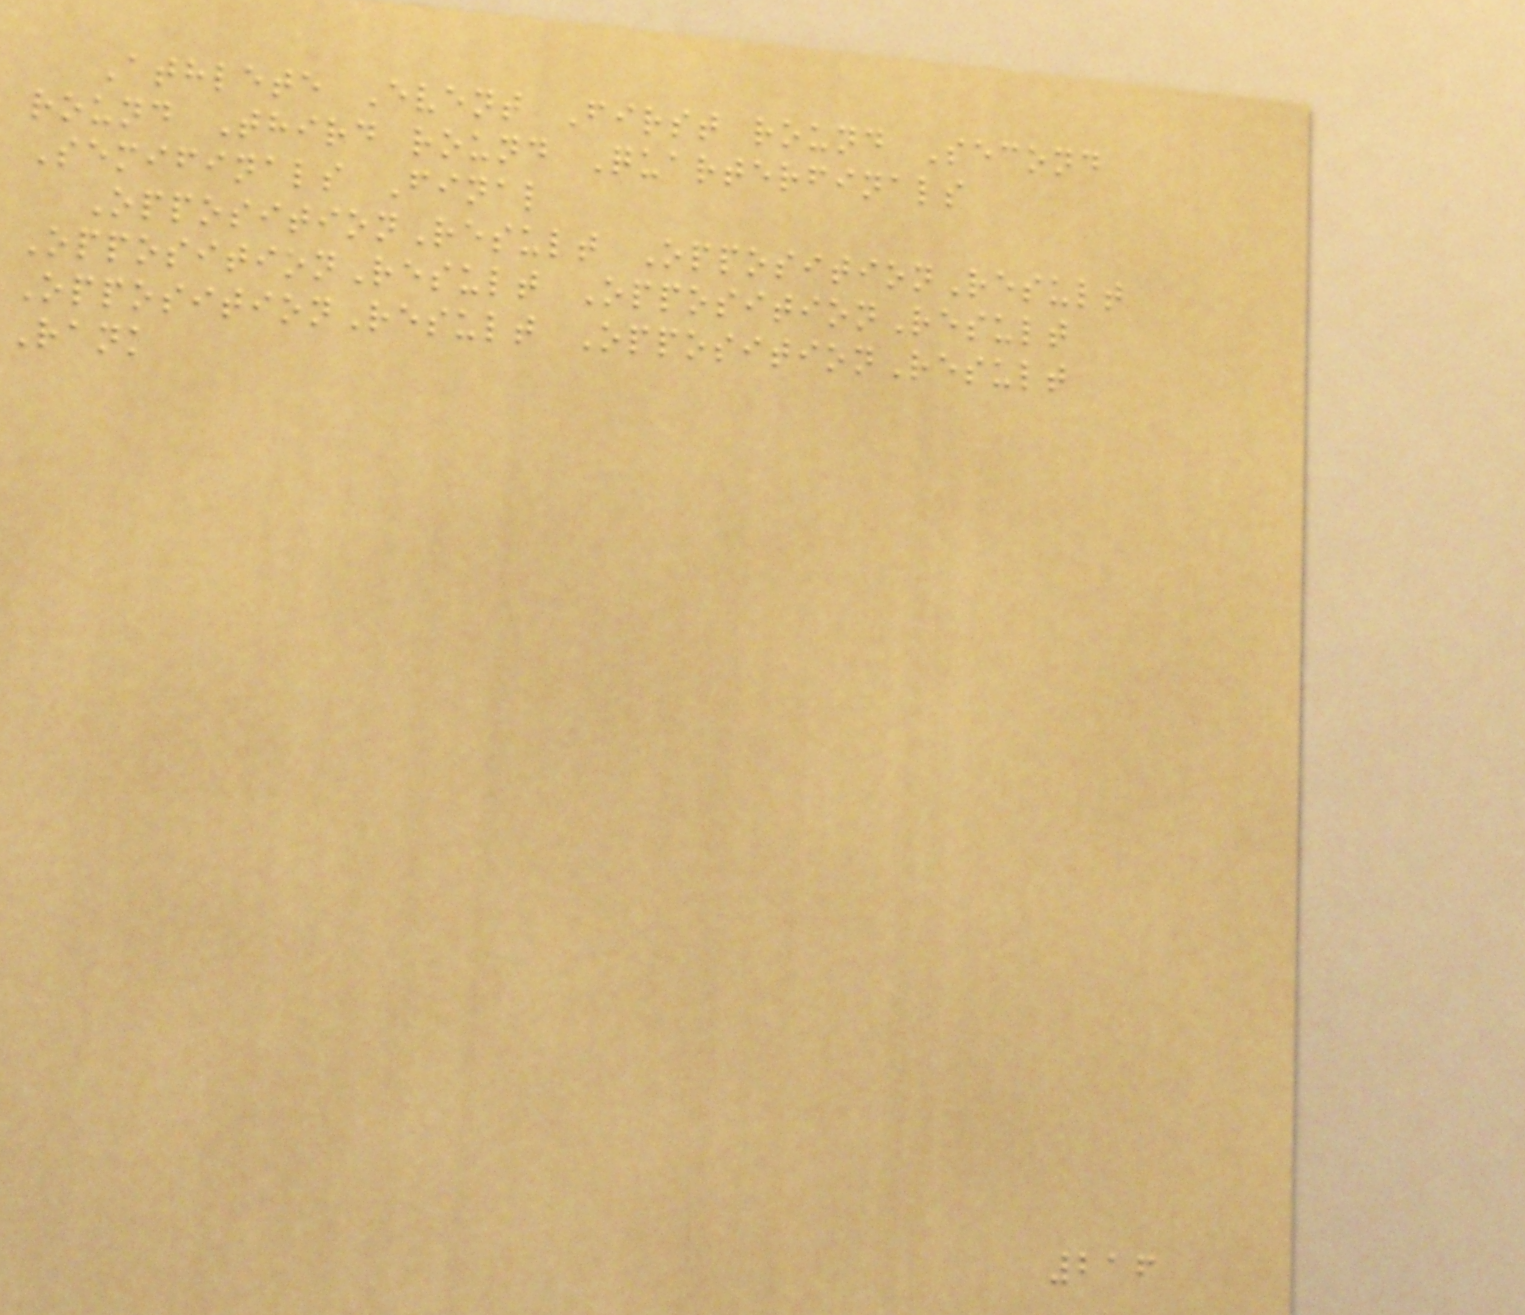Athlete Event First round Second
round Third round Quarterfinals
Semifinals Final
OppositionResult OppositionResult
OppositionResult OppositionResult
OppositionResult OppositionResult
Rank
216
